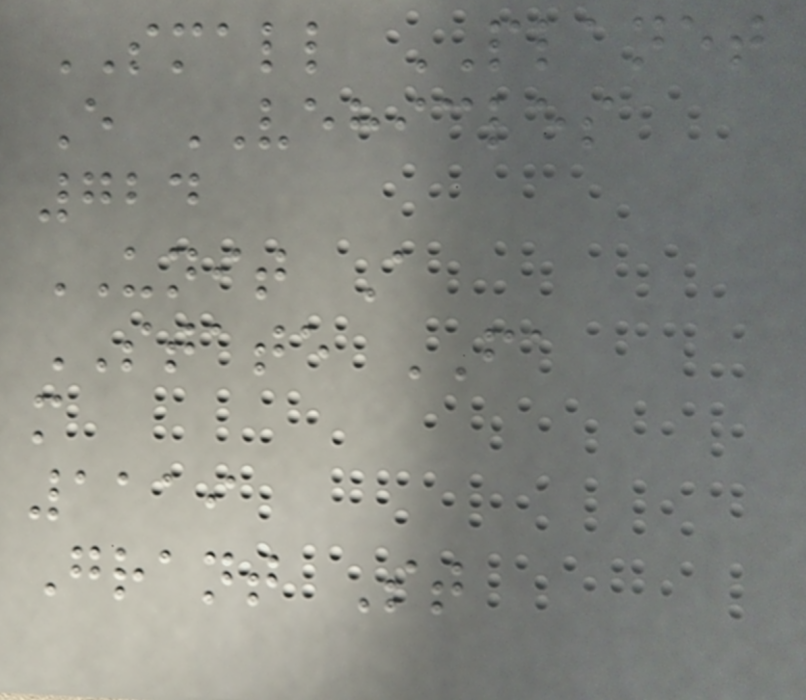SMALL PLANET
E VEHICLES
724
UNIT A
STATE FA
m
1119
Grant St
